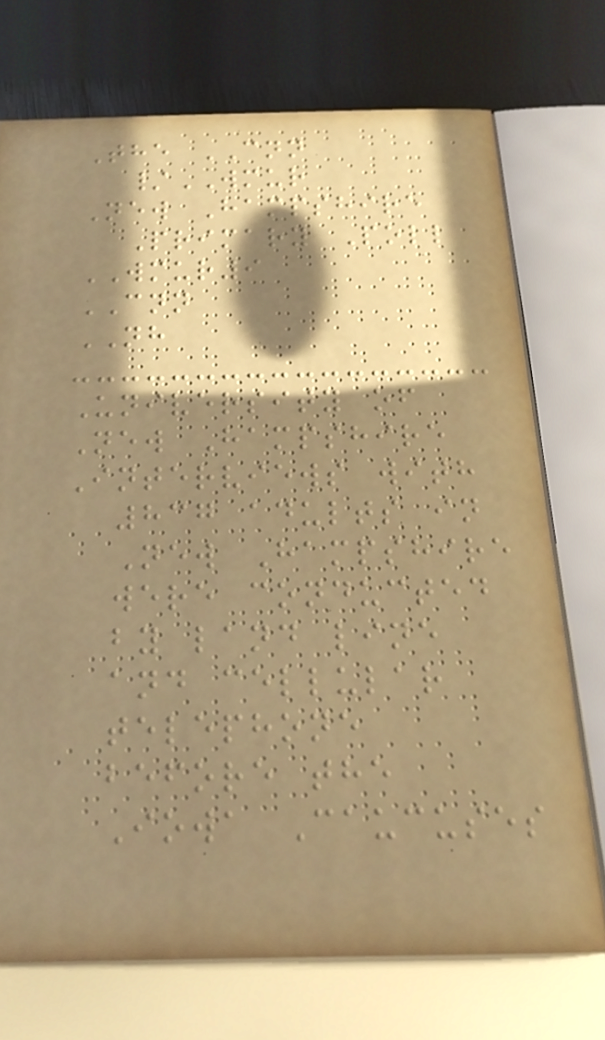The CNN
/WMUR
New Hampshire
Primary Poll
WMUR9
CNN
NH
University of
New Hampshire
Interviews with
837 adults in
New Hampshire
were conducted
by land line
and cellular
telephone
before the
Iowa Caucuses
